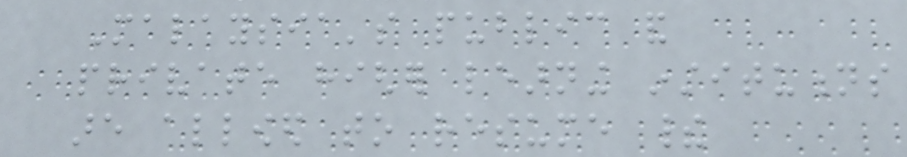Malaysia's public and
private higher learning institutions
are allowed to resume their
